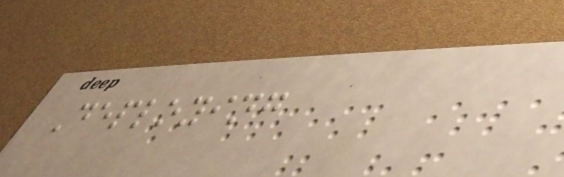Deploying
